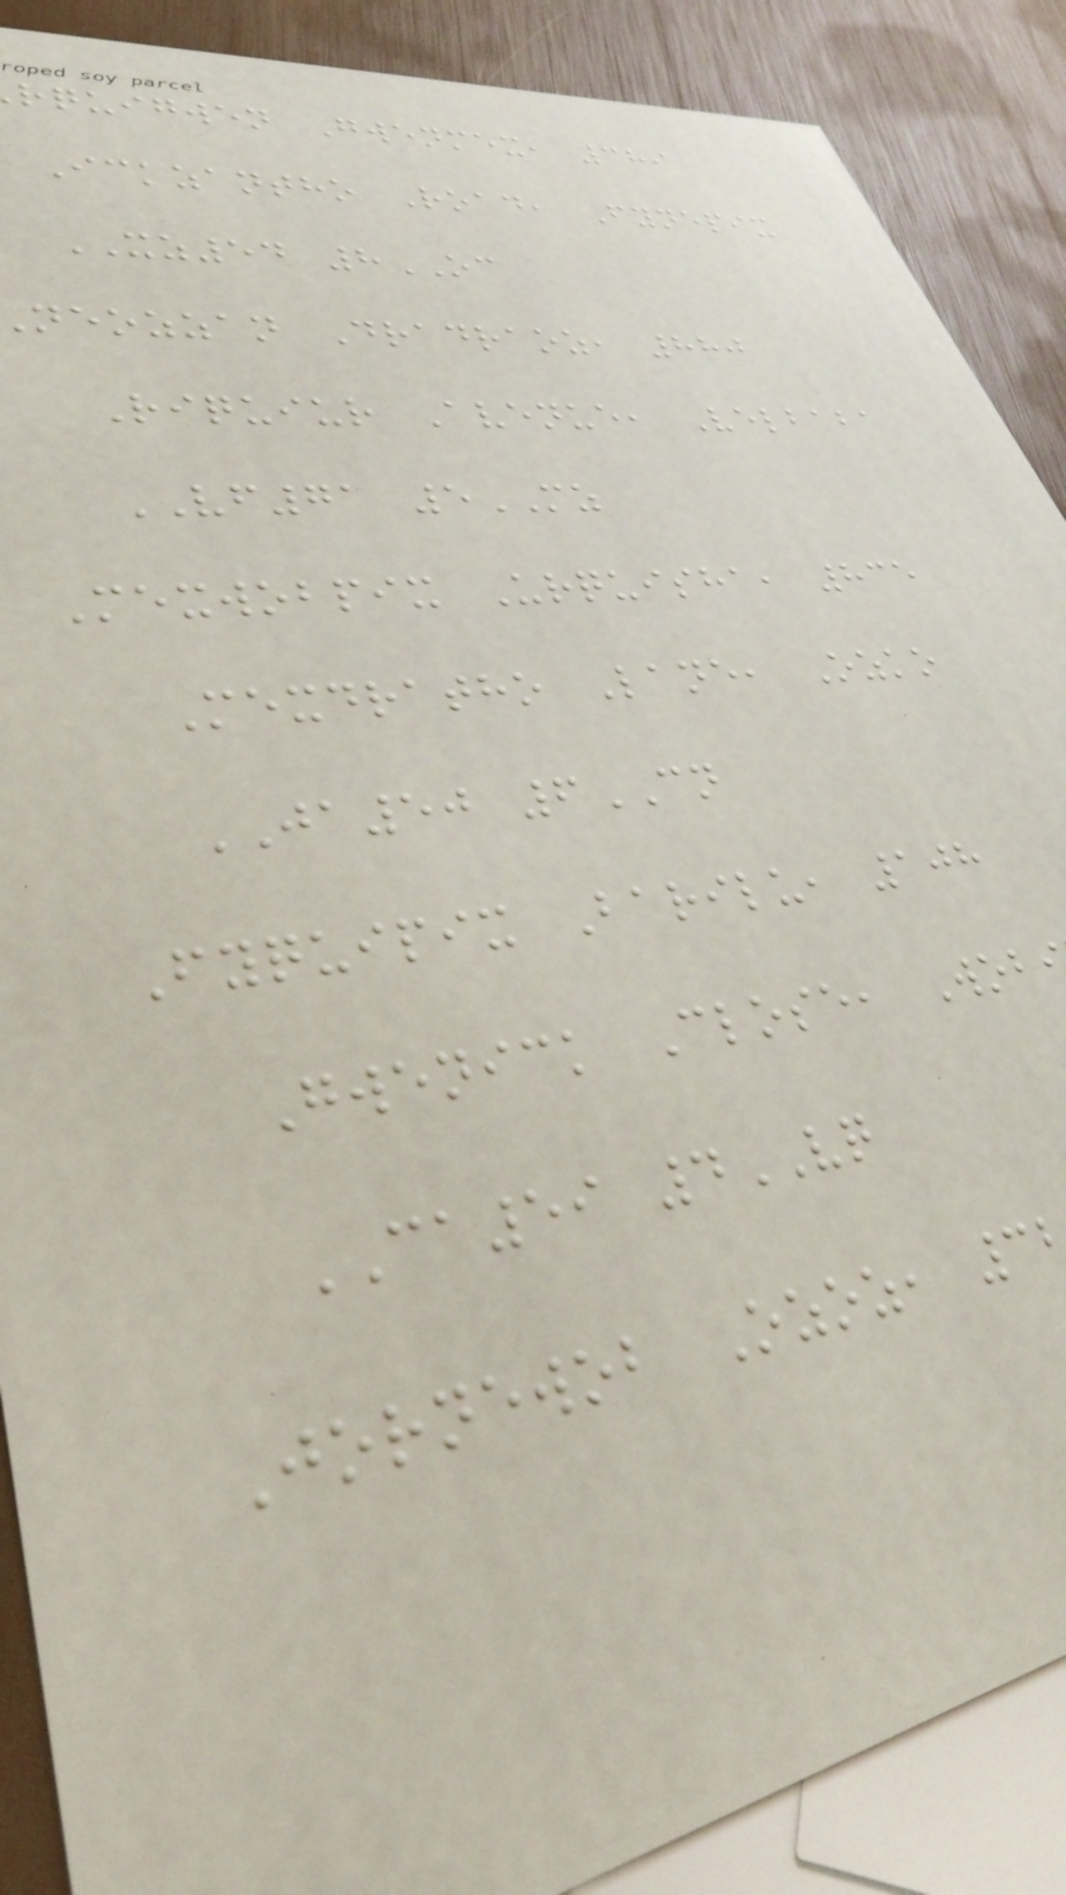rquigwen Gwenmex, 389
Ickzantho Road, Fynepix
XZ54 8OC
neozzan Dradraoz, 880
Riquiur Avenue, Velbaba
VF71 5MZ
Mexwobpix Urquisha, 835
Mexdratho Lane, Ozko
JA50 6CN
Fyquipix Barilu, 108
Gwenick Close, Wob
CA59 4VQ
Jornewob Ozoz, 3
